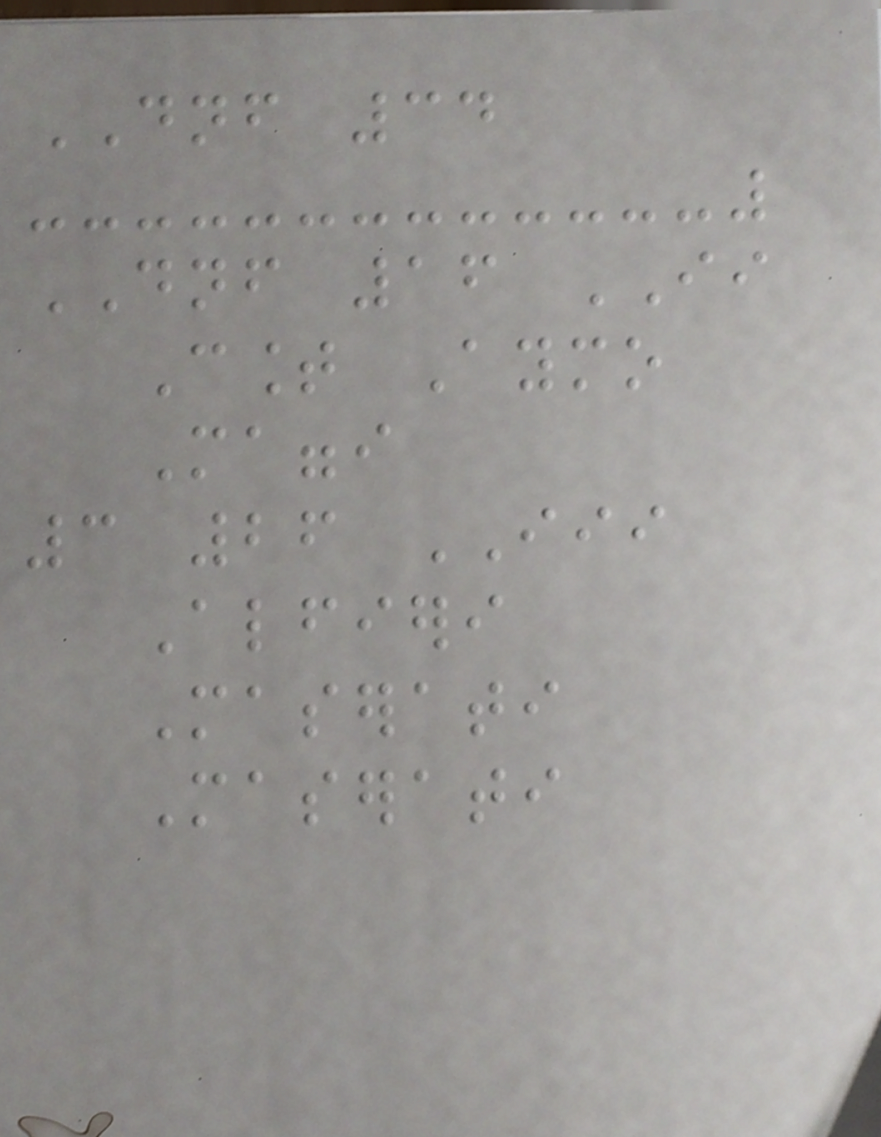DNF 34
DNF 16 II
Count Aymo
Maggi
3 26 III
Alfieri
Maserati
Maserati
